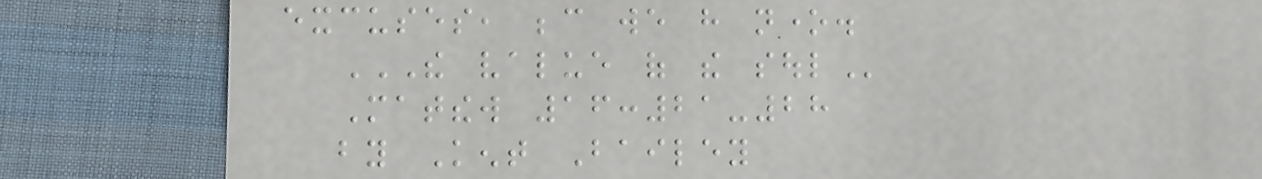excuses, because we have none.
THE VALUE OF THE SOUL
Matthew 16:21-28
by Kent Bailey
